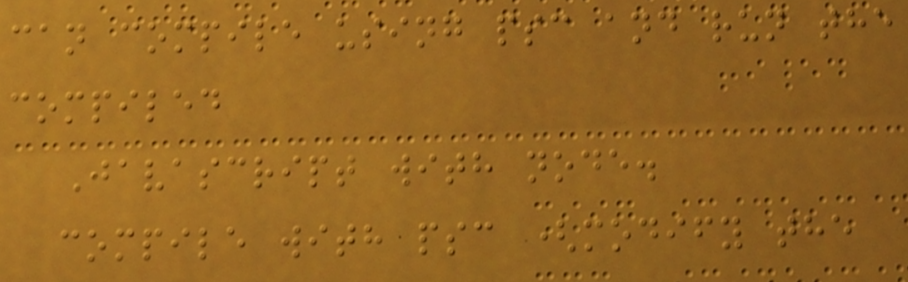can compile using psc and run the
compiled
Javascript with node.
compile with psc (modify the
